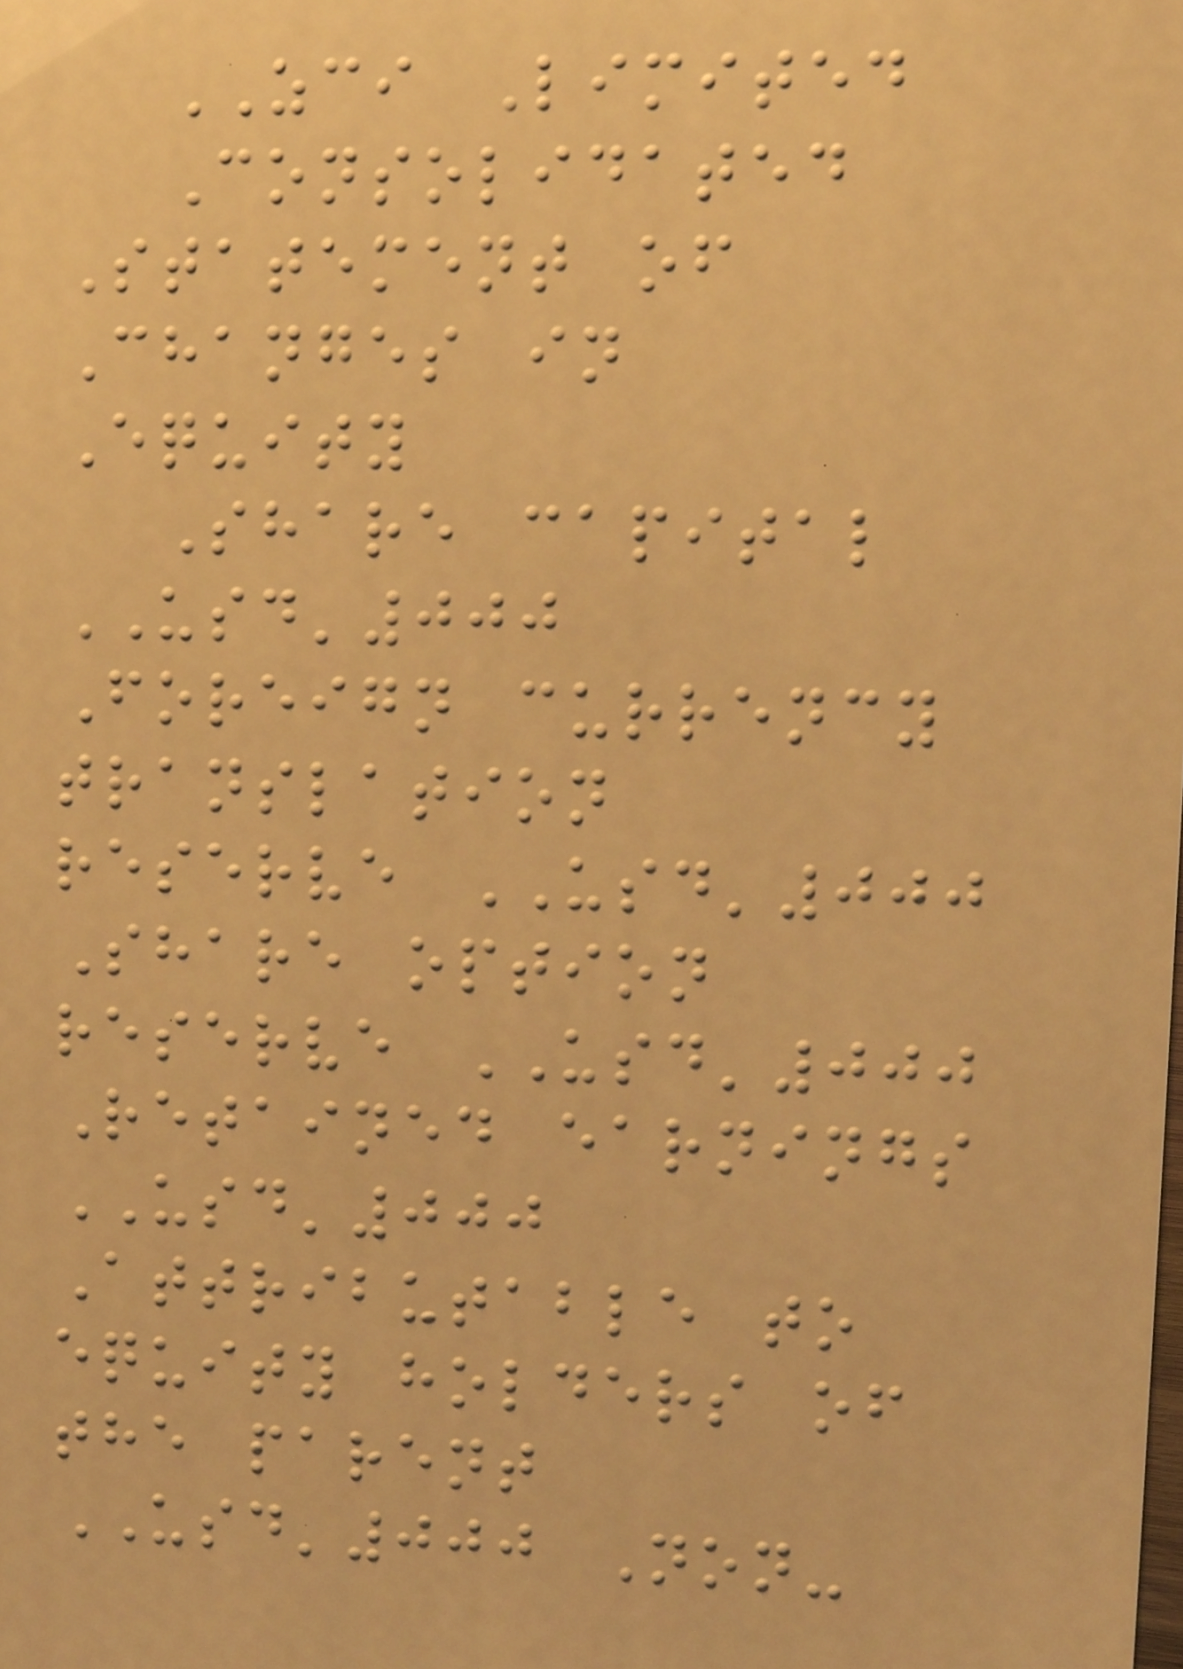ZCI Limited
Consolidated
Statement of
Changes in
Equity
Share capital
USD'000
Foreign currency
translation
reserve USD'000
Share option
reserve USD'000
Retained earnings
USD'000
Attributable to
equity holders of
the parent
USD'000 Non-
